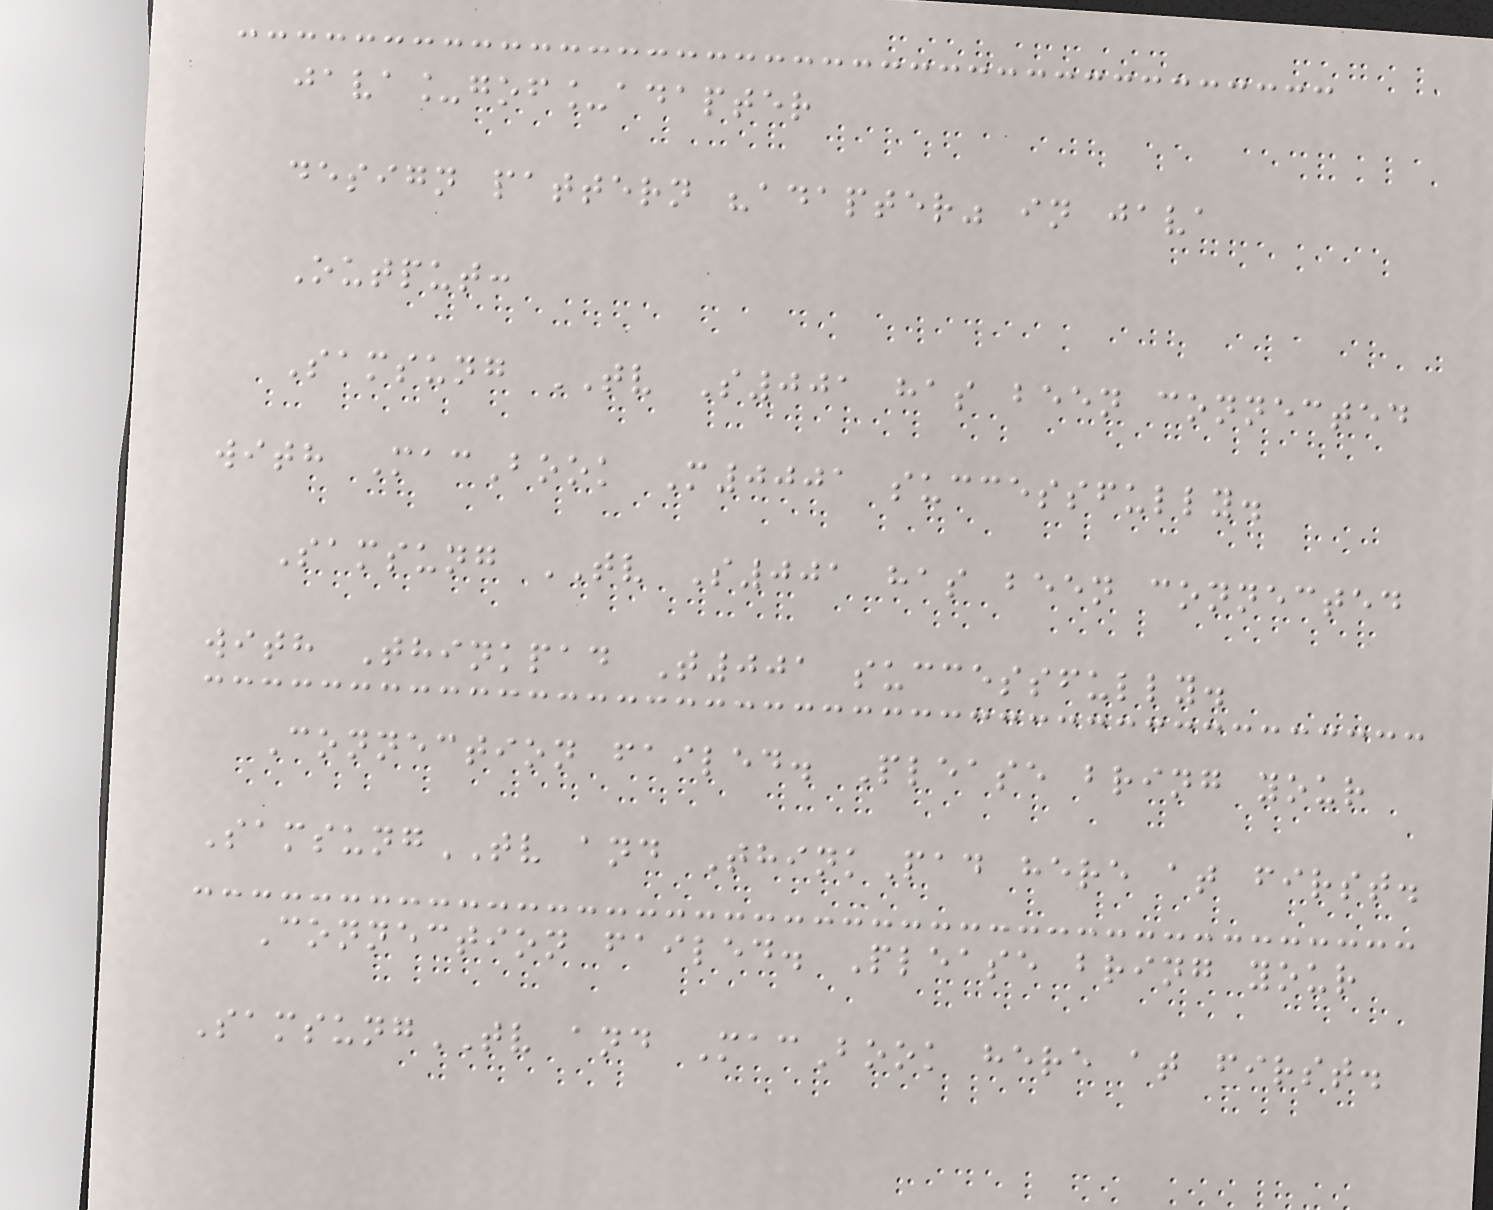java_gof_adapter
design pattern "adapter" in java
Output:
Samsung TV S001 has been connected
with MacBook M0001 successfully.
Samsung TV S001 has been connected
with Thinkpad T001 successfully.
Connection failed. Please bring your
SamsungTV and ThinkPad here at first.
Connection failed. Please bring your
SamsungTV and MacBook here at first.
